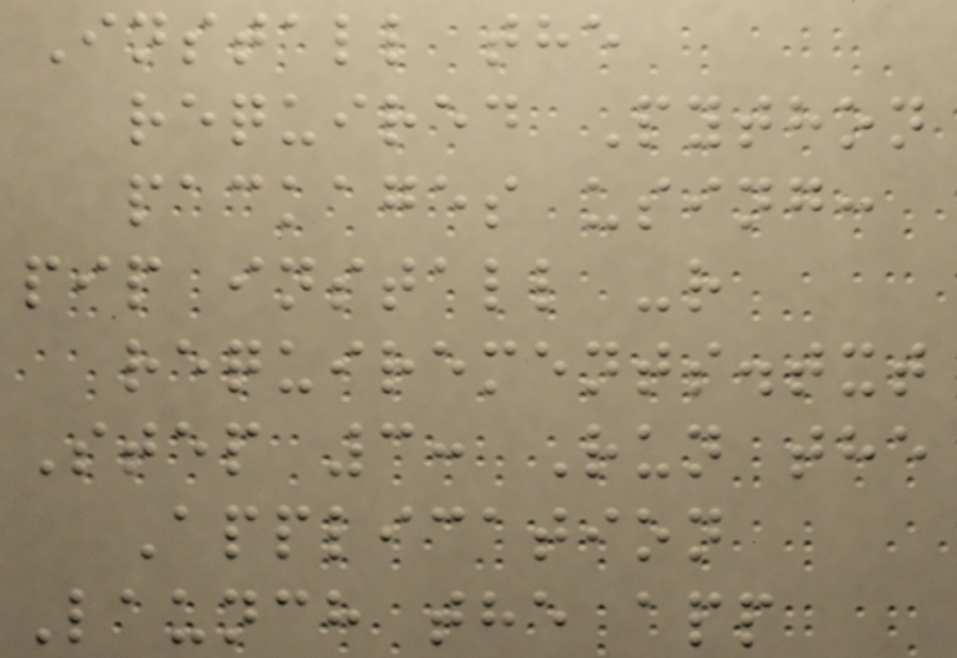Install the
required Python
packages using:
pip install -r
requirements.txt
Step 3: Run the
Application
Launch the app
